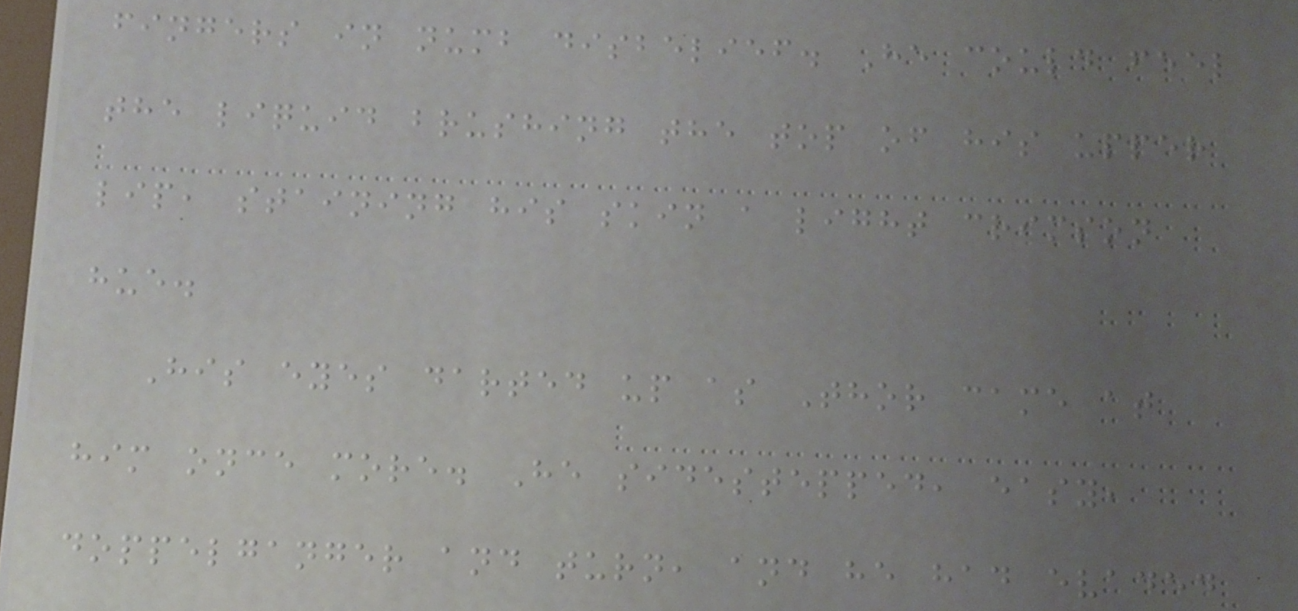fingers in numb disbelief. He could feel
the liquid brushing the top of his upper
lip, staining his skin a light crimson
hue.
His eyes darted up as Thor came at
him once more. He sidestepped, easy,
doppelganger and turn, and he had evaded
